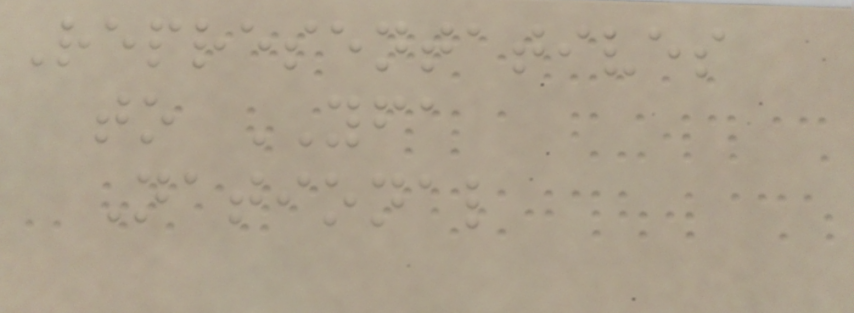Representatives
to YFA
National
